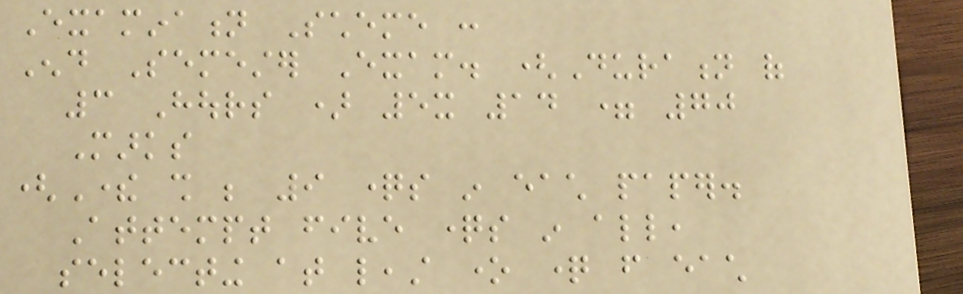Examination Scheme :
End Semester Exam. (Duration of
3 Hours ) 5x 14 = 70
Marks
(There shall be 9 questions in each paper.
Attempt five questions in all,
selecting at least one question from each
